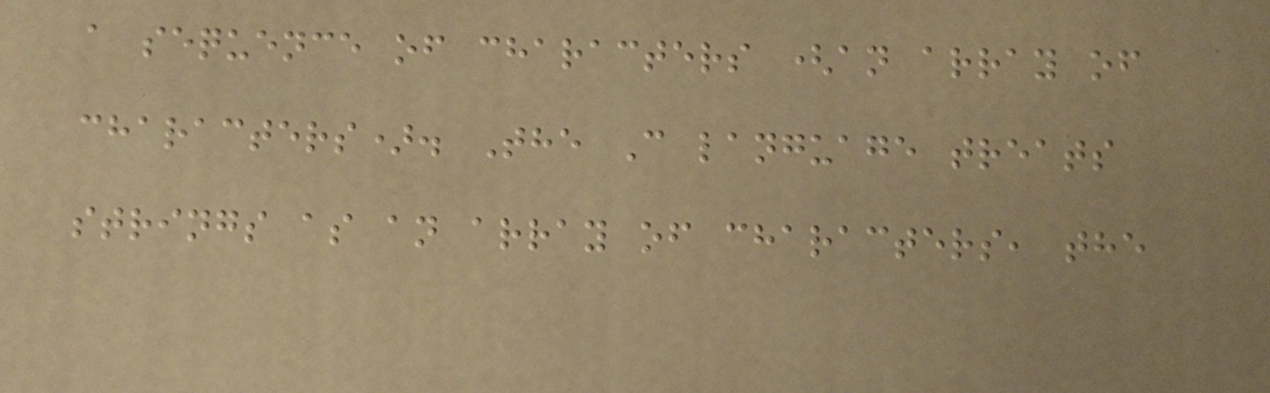a sequence of characters (an array of
characters). The C language treats
strings as an array of characters, the
